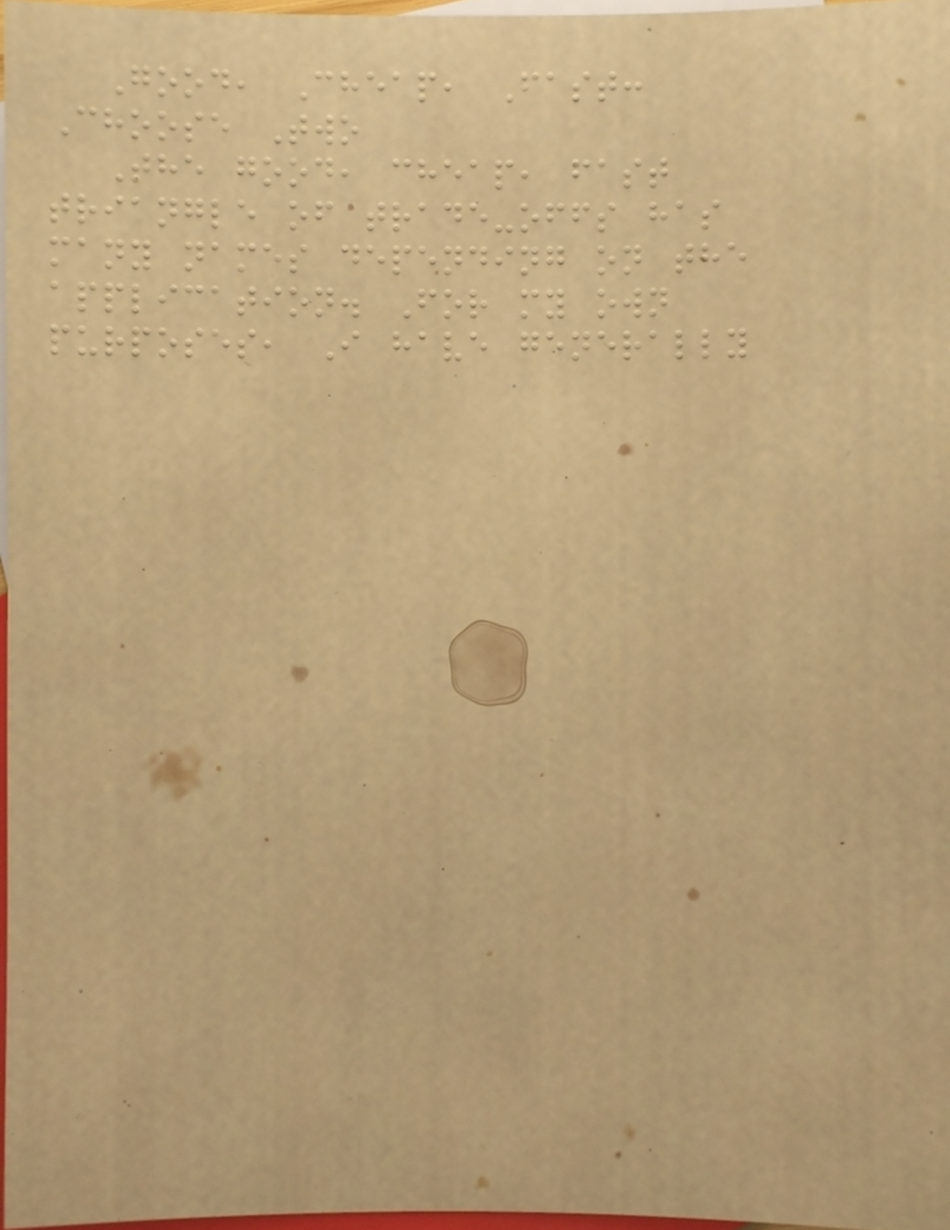Good, Cheap, Fast:
Choose Two
The good, cheap, fast
triangle of trade-offs has
many names depending on the
application. For my own
purposes, I have generally
